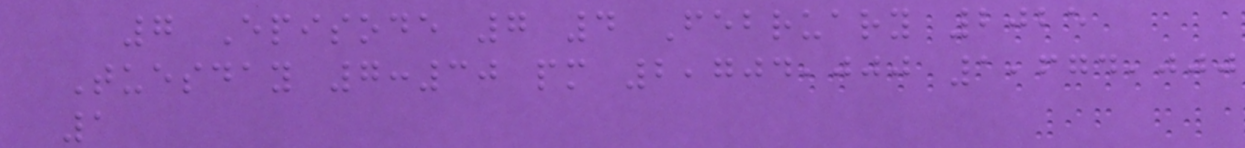7 Episode 7 4 February 2025
Tuesday 7:30 pm 2,704,000 1,674,000
1
